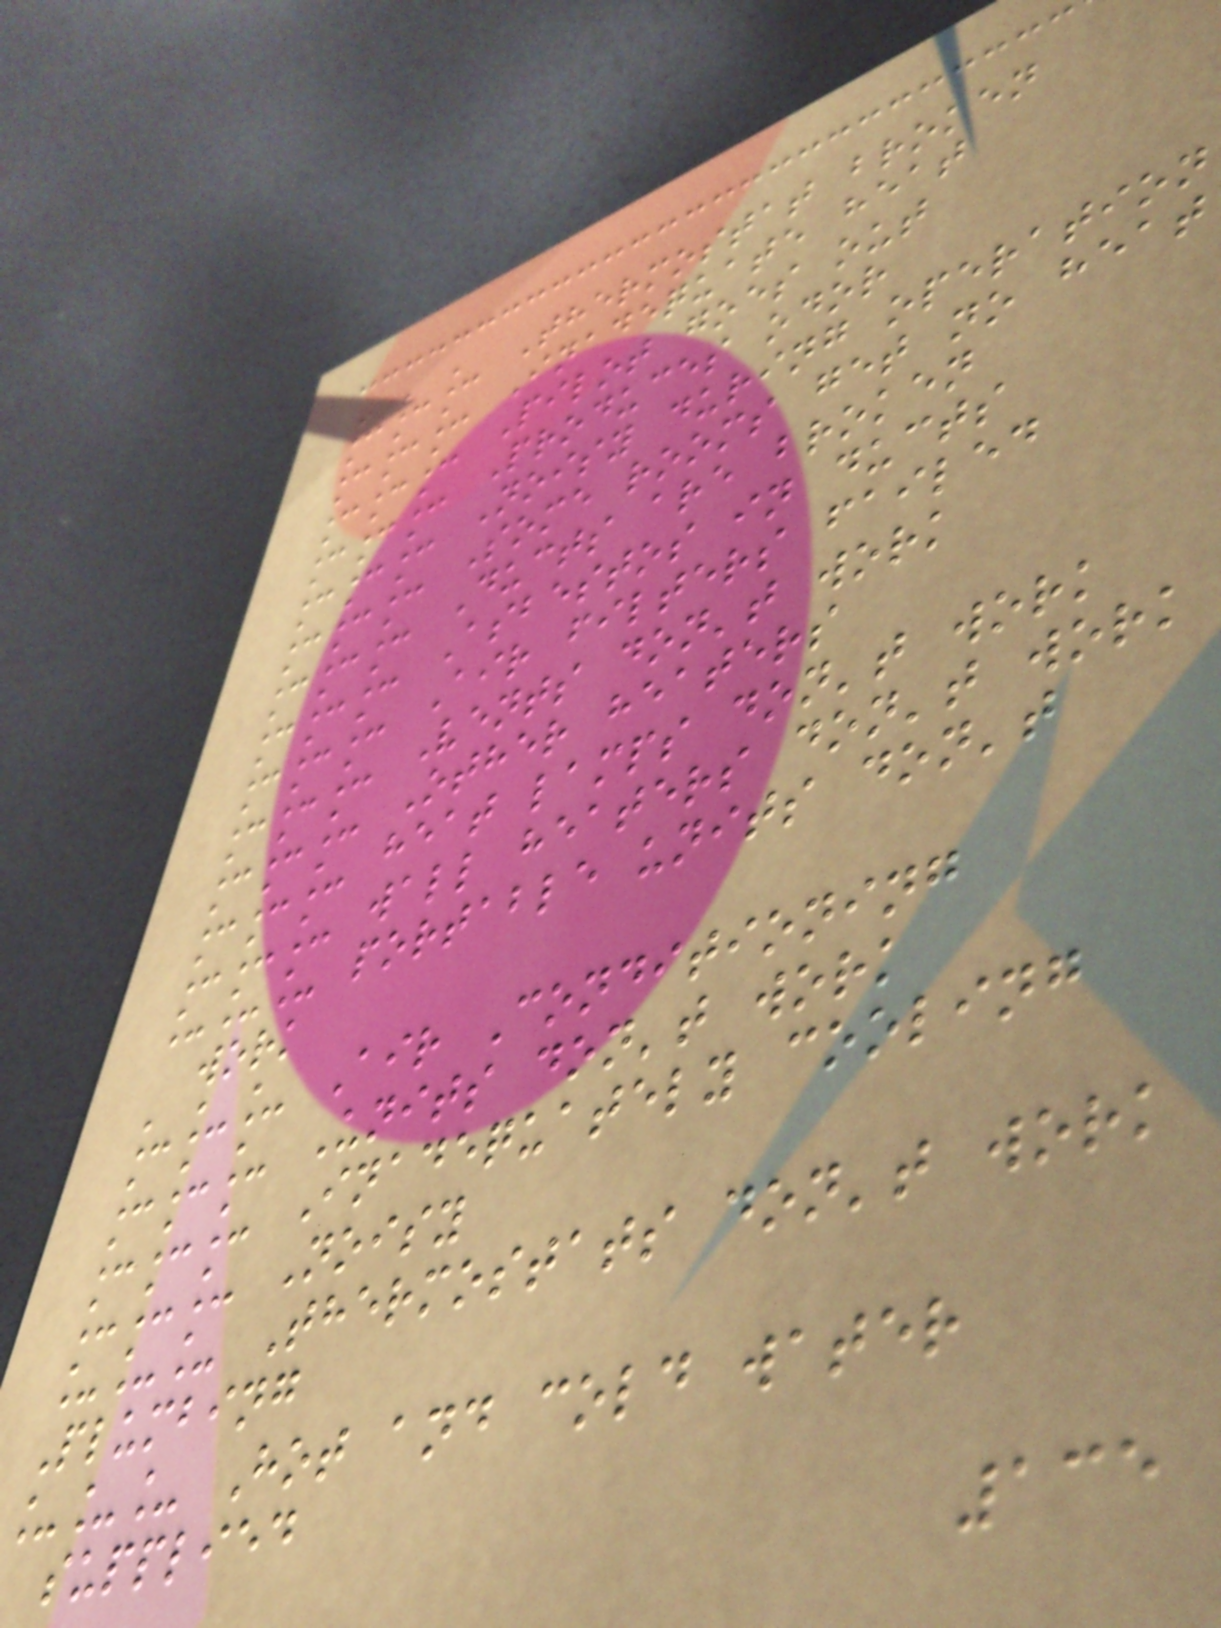___ Thermostat broken
___ Inadequate heat
___ Pilot goes out
___ Produces odor
___ Noisy during operation
___ Some rooms get no heat
___ Ducts are broken
___ Asbestos in ducts
___ Air filters failed
___ Vents don't work
___ Other heaters
___ heat lamps don't work
___ wall heaters don't work
___ portable units don't
work
___ Air Conditioning
___ Units don't work
___ Inadequately cooling
___ Noisy
___ Thermostats don't work
Plumbing
___ Hot and cold water
supplied
135
